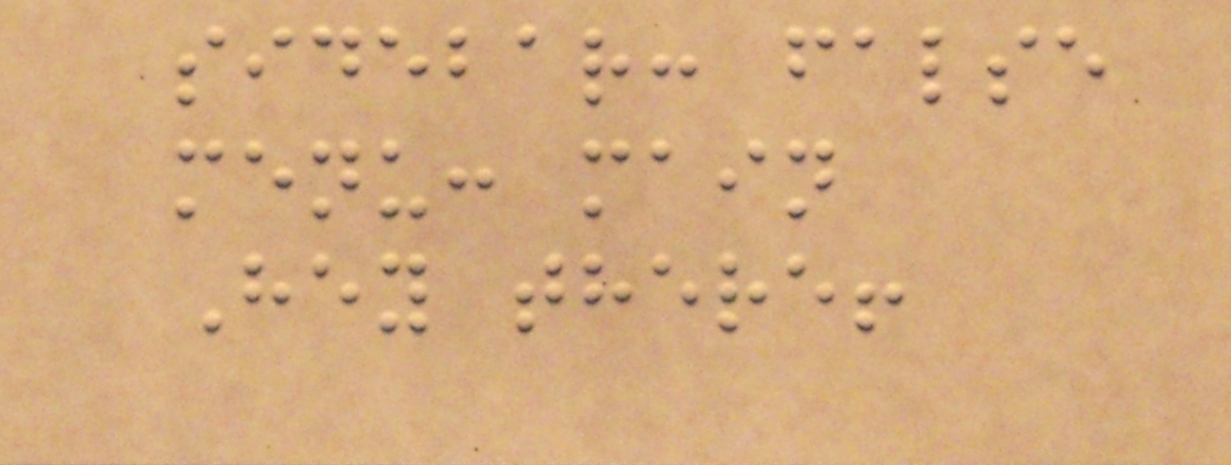sidebar: false
menu: main
Hey there!
